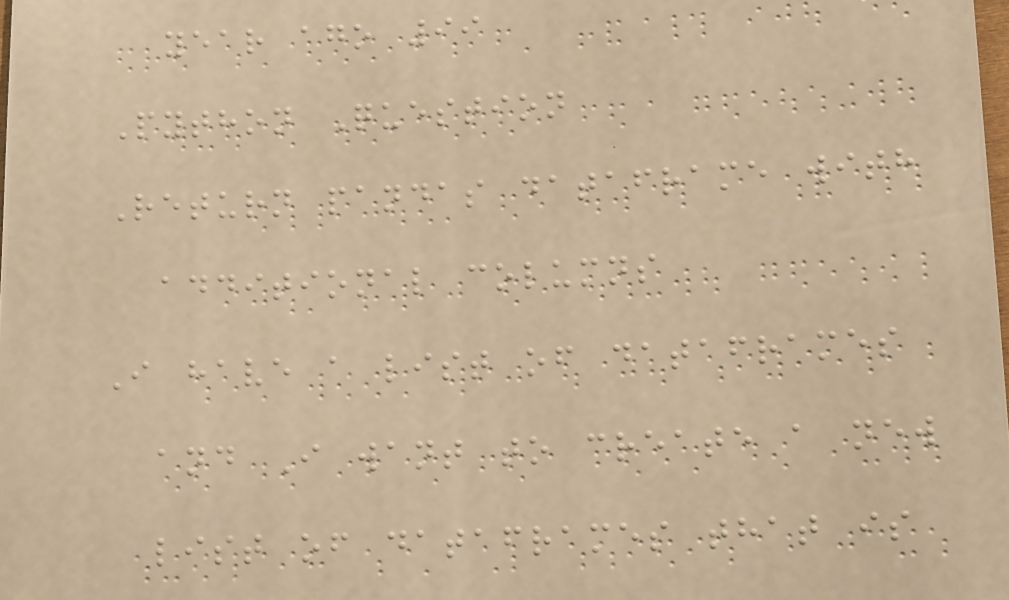year ago 99
Python Question
Return pandas dataframe with
additional columns
I have a list of dataframes
and I want to create a new
list of dataframes that is
